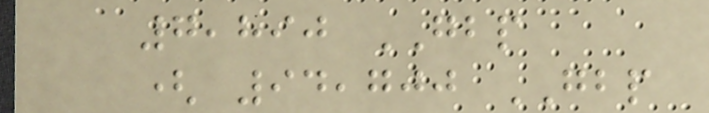7,890 GBP
( 94,700 GBP
